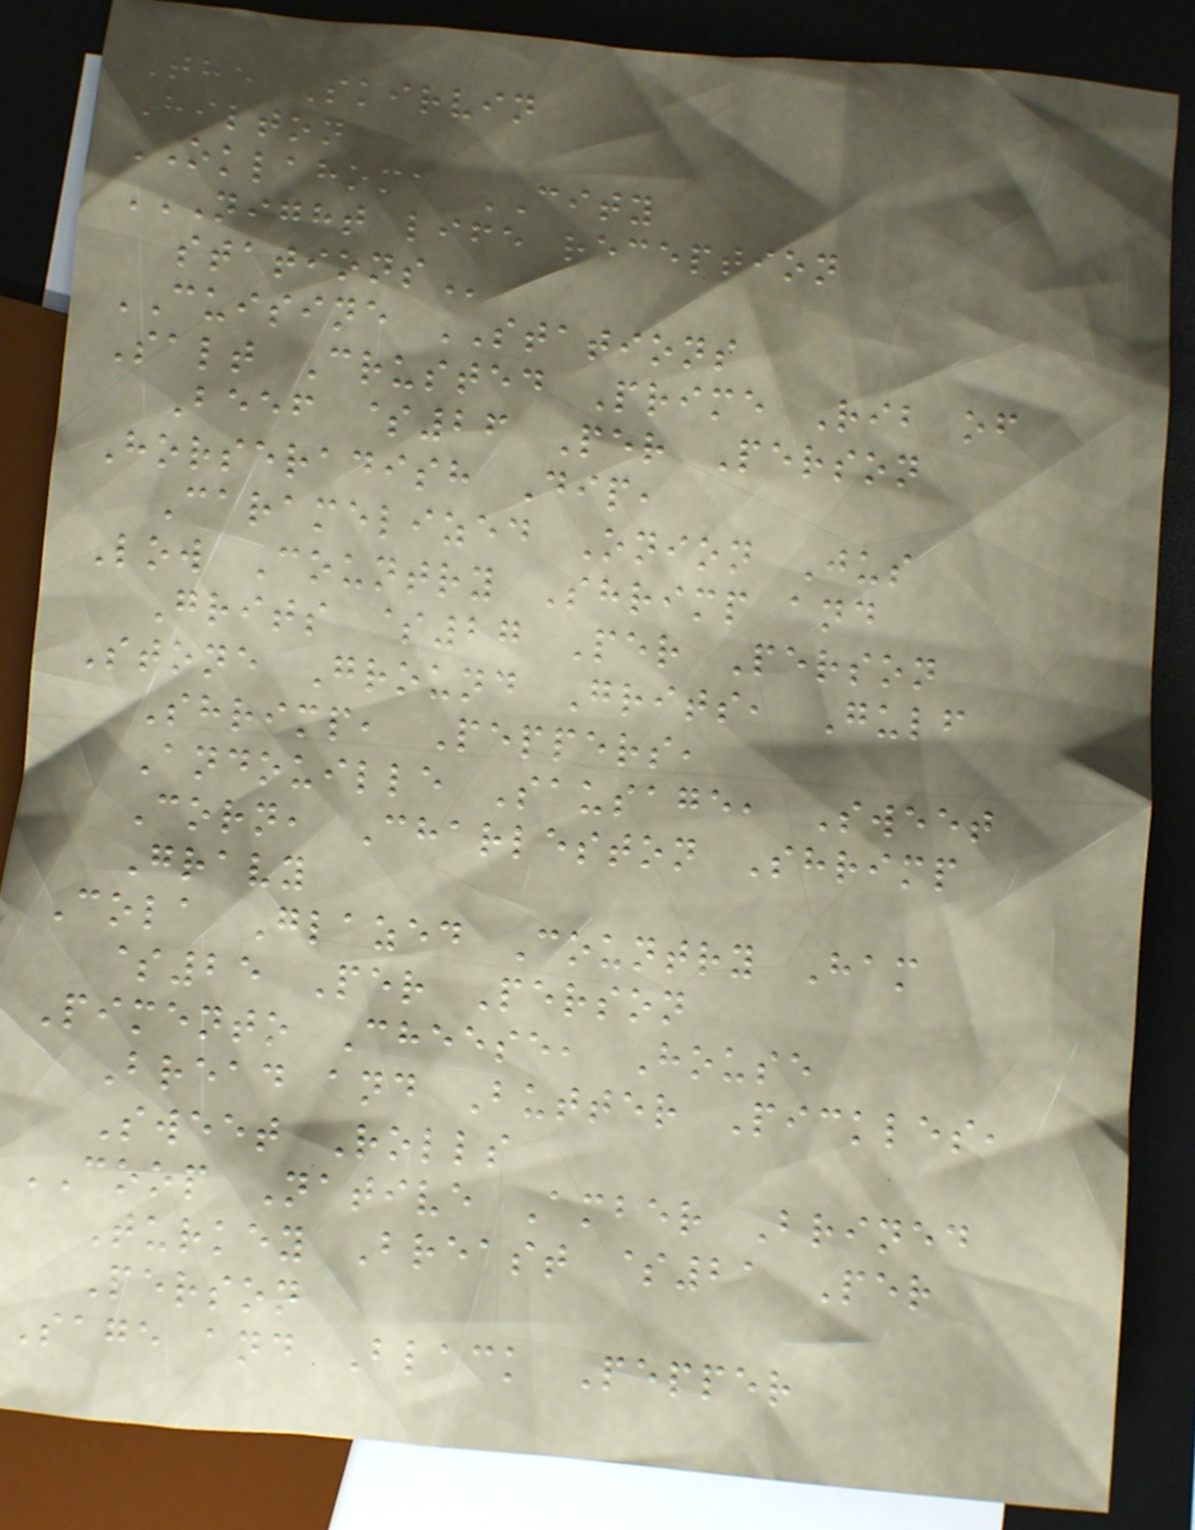The Skirvin
Hilton
OKLAHOMA CITY
NIGHT LIFE RECEPTION
STATIONS
CUISINE STATIONS
Salt Crusted Prime Rib of
Beef $26 Per Person
Horseradish Dip,
Caramelized Onion Jus
Low Country Shrimp and
Grits $27 Per Person
Stone Ground Grits, Gulf
Shrimp, Peppers,
Andouille Sausage, Sweet
Corn, Charleston Shrimp
Gravy
Cola Glazed Country Ham
$25 Per Person
Pimento Cheese, House
Bread and Butter Pickles,
Sweet Rolls
COOP Native Amber Brined
Turkey Breast $21 Per
Person
Sage and Black Pepper
